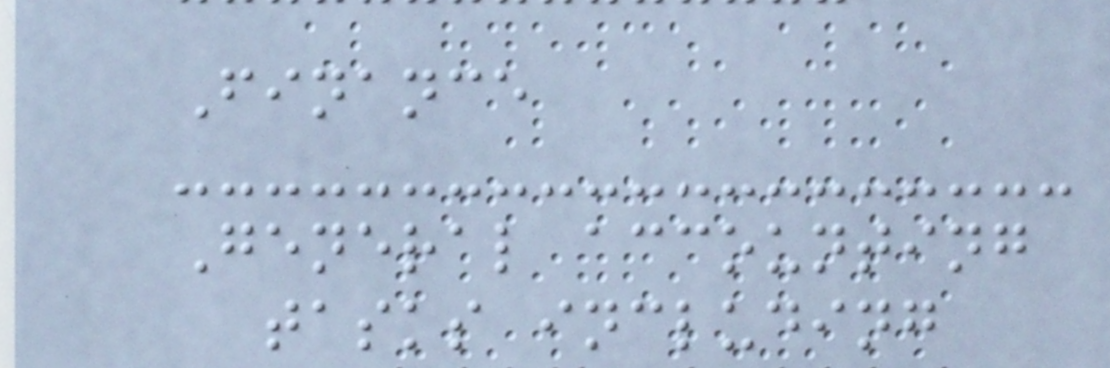Finance
General accounting
tasks including
